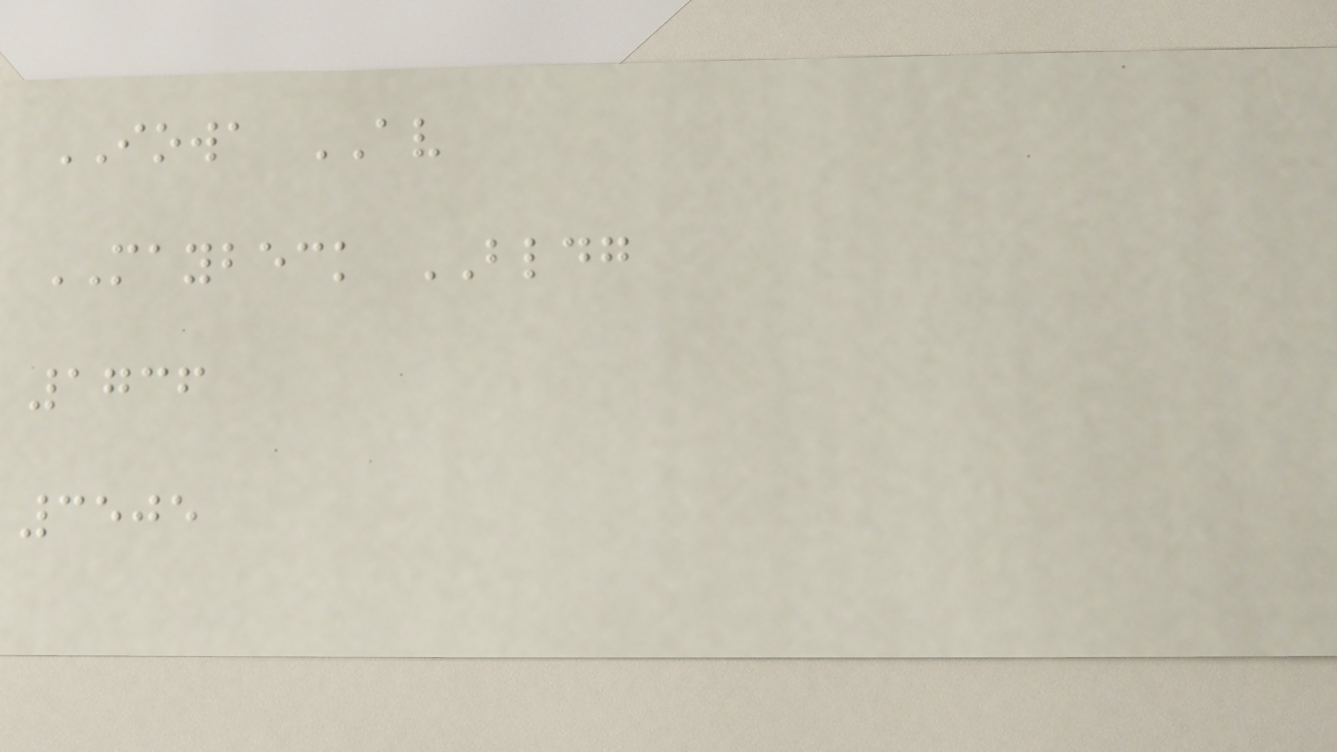IOWA AV
MAYBECK BLDG
1736
3505
